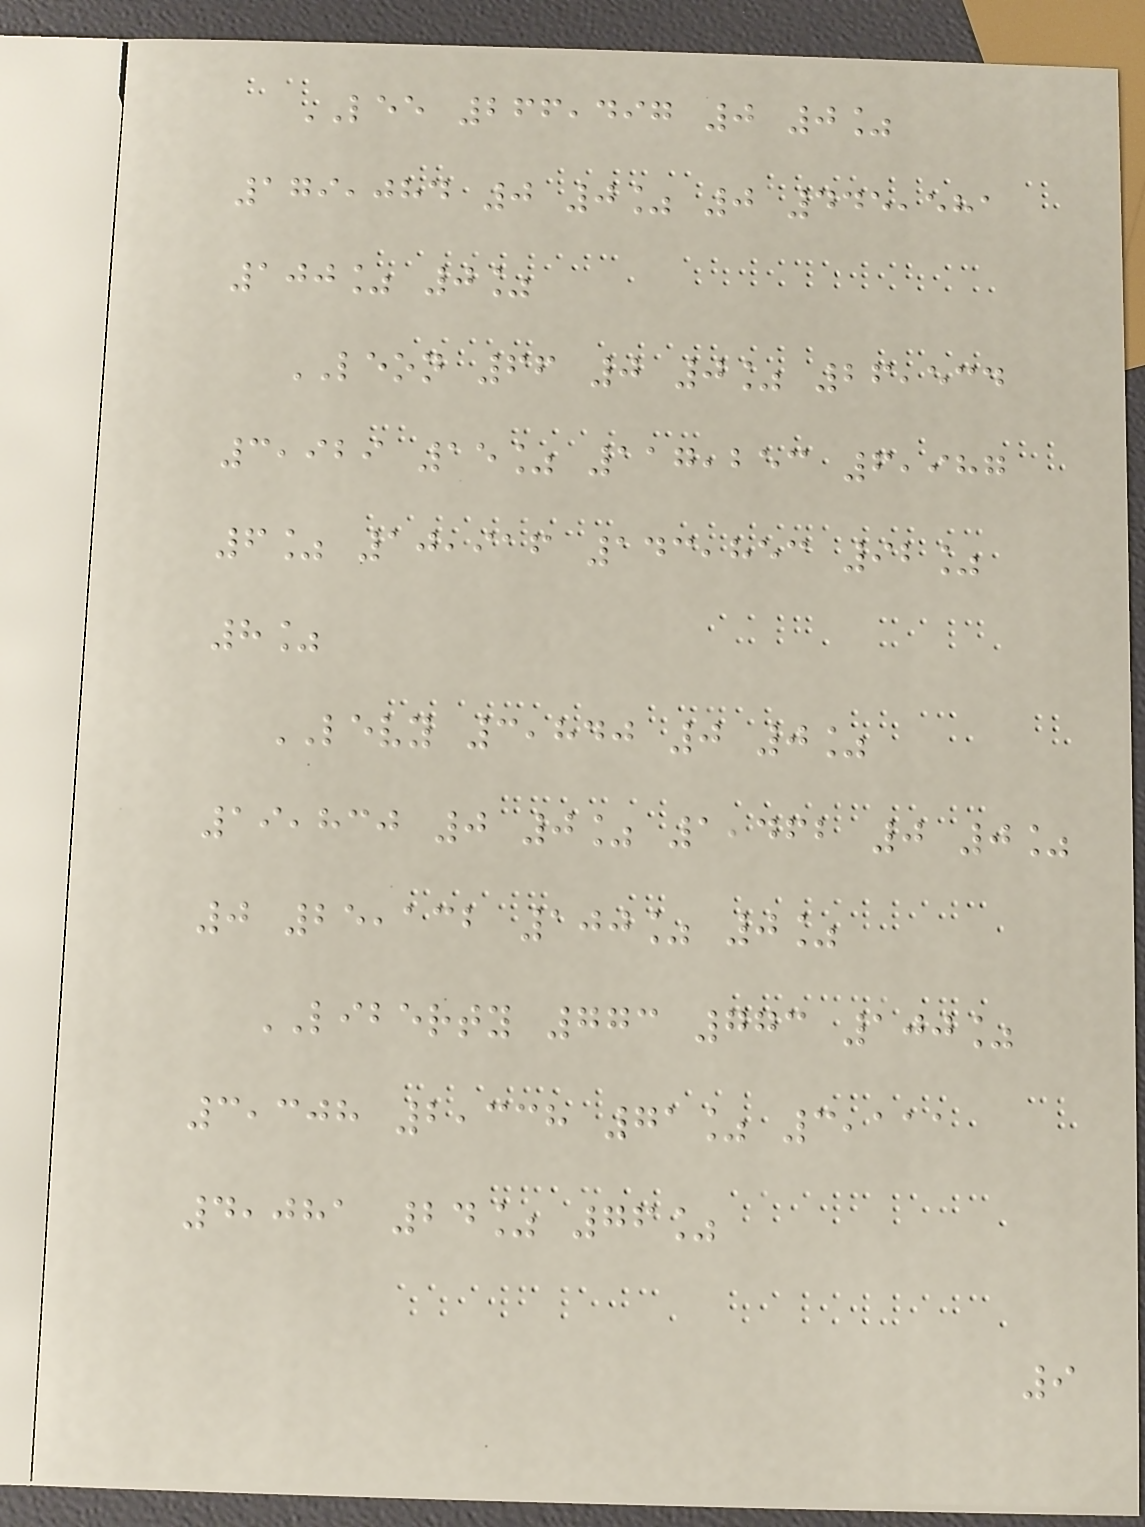LEE 266,497 0 0%
179,084 0 0% 0 445,581
100% 0%
LEON 66 0 0% 26,534
3,929 15% 117,253 6,987
6% 10,916 143,853 92%
8%
LEVY 3,840 0 0%
19,830 0 0% 1,462 0 0%
0 25,132 100% 0%
LIBERTY 773 773 100%
3,308 2,338 71% 3,111
4,081 24% 76%
9
